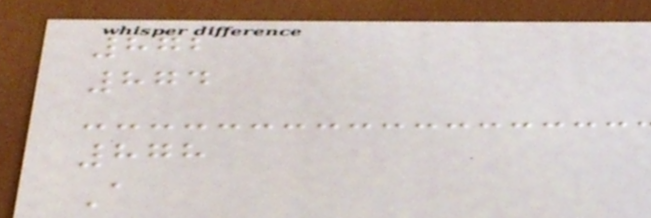872
874
878
A
